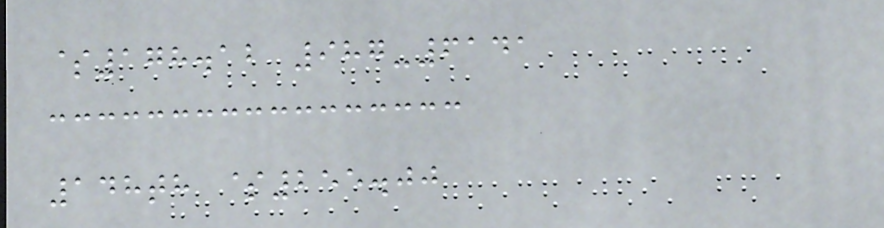$178.12 987-6141
148th $255.00
